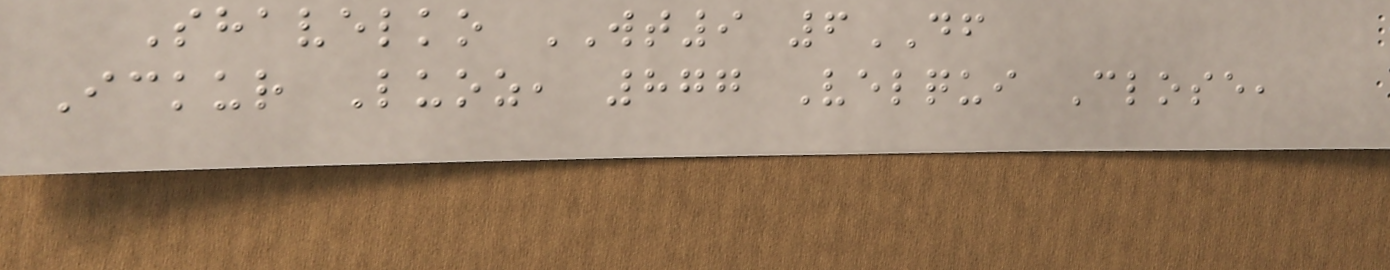Shavelko WT9 6DF
Ickur Luoz, 877 Velqui Close,
